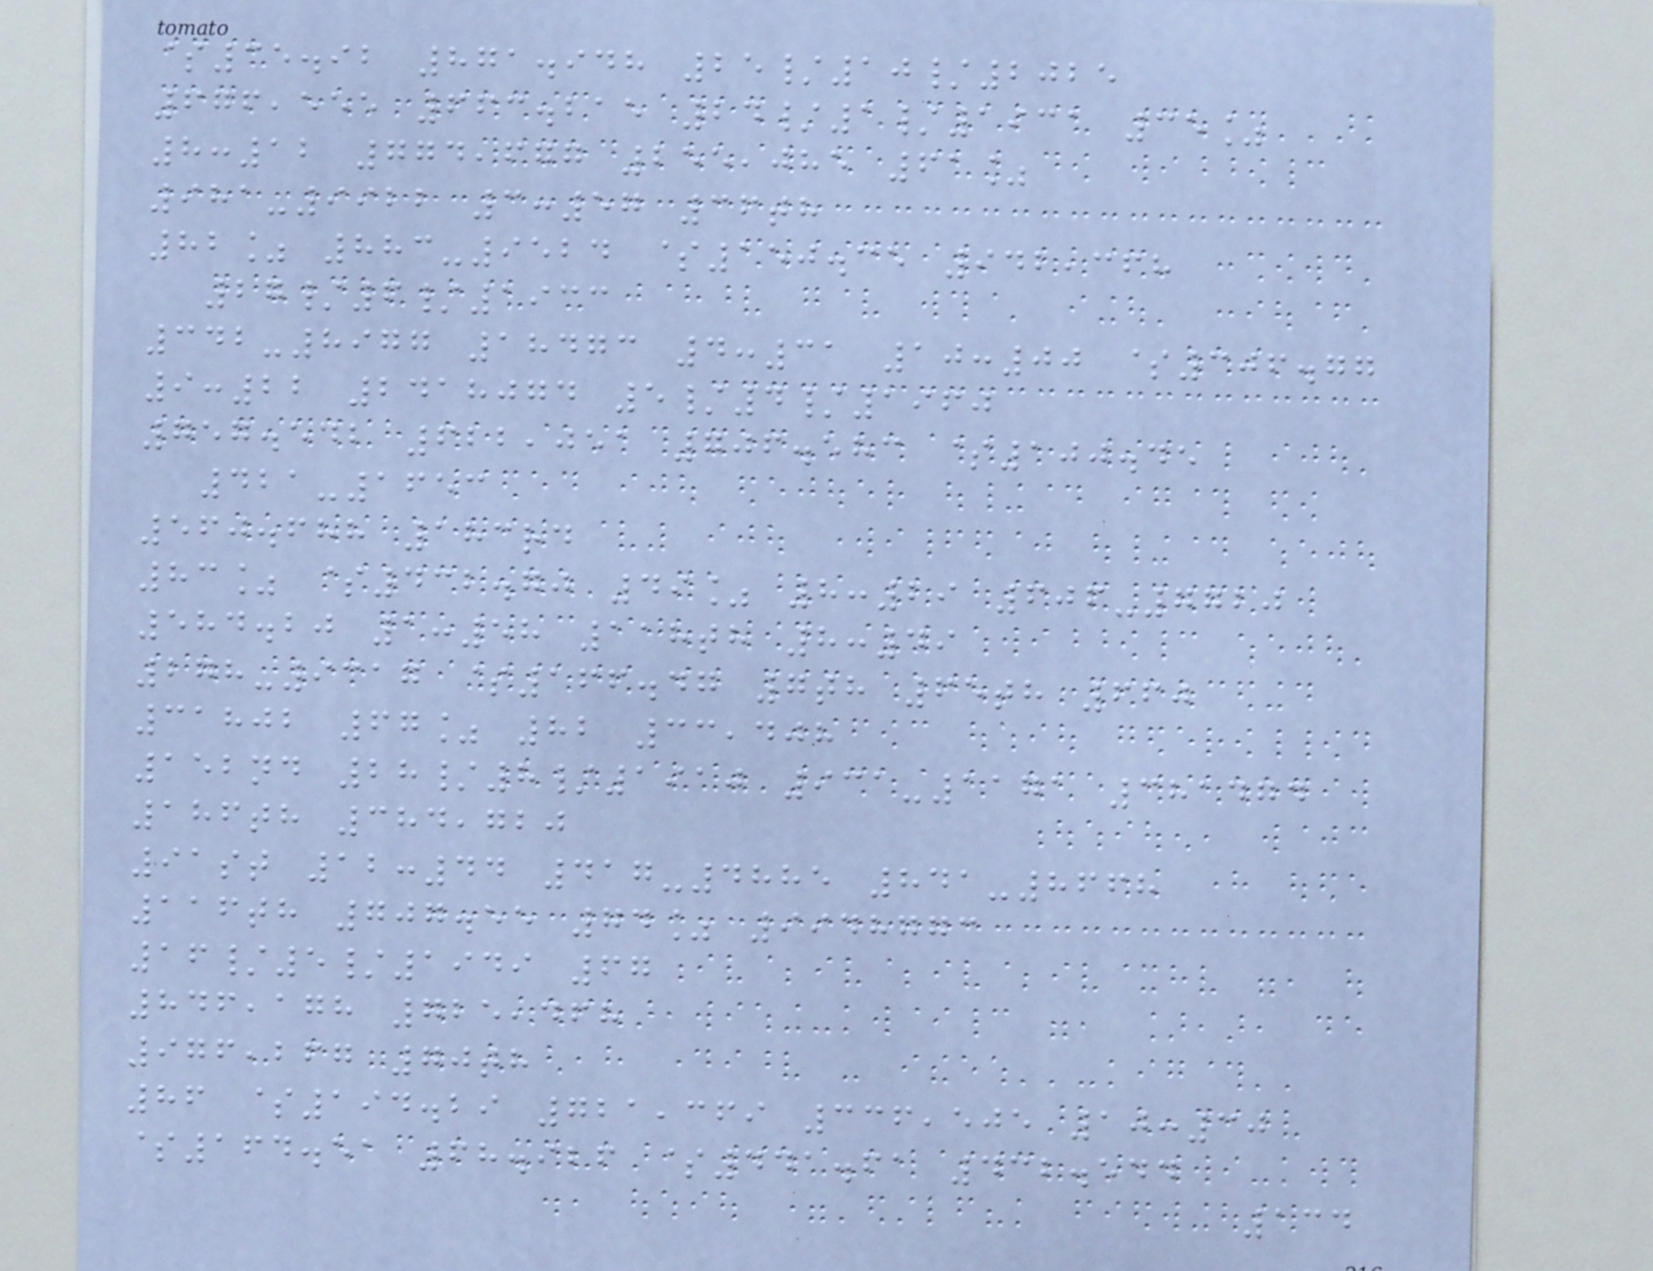$35.92 871.948 25/10/2025
676,555 663.215 24/1/1931 35%
8:12 774,677 255,085 61%
981-9922 3:57 36th
82% 883-9524 $150.35 942,368
27/6/1933
342-8977 18473 4:31 10:00 $306.77
9:22 2418074 5/4/1960
757.542 622,051 706.583 $100.45
421-1653
560.688 183rd
83% $432.70 49% 8:29 606-7720
584.20 1:58 118th 8:49
278-9317 $166.47 7th 65th 660
31802 67% 82 33,408
152nd 28/8/1910 931-1171 381474
186th 384,720
91st 12:44 417-4885 841-8668
116th 707.55 74% 9948773
16/5/1949 67
846,178 725,468
976,267 70th
86 $194.29 721,369 336,505 10:30
$164.51 68.926 $441.61 432.544
134
